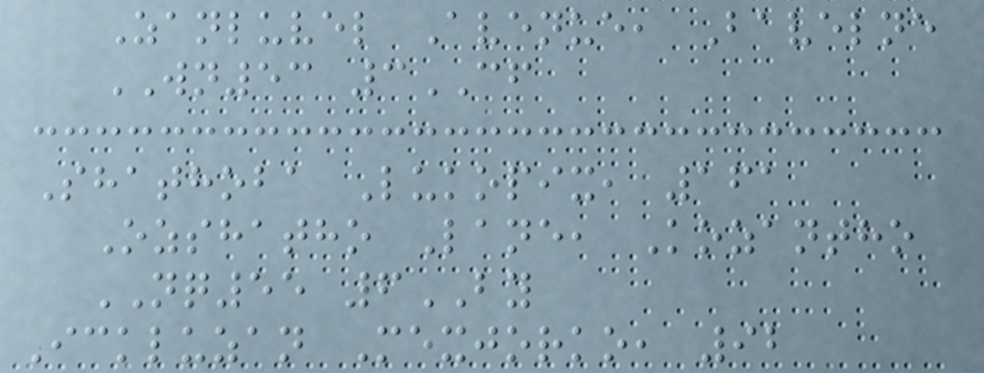Zanluvel Avenue, Bavelne
WN53 3CF
Shathoba Lukopix, 161
Ozshatho Lane, Kozantho
NQ55 6BY
Ickluzan Mexjorko, 92
